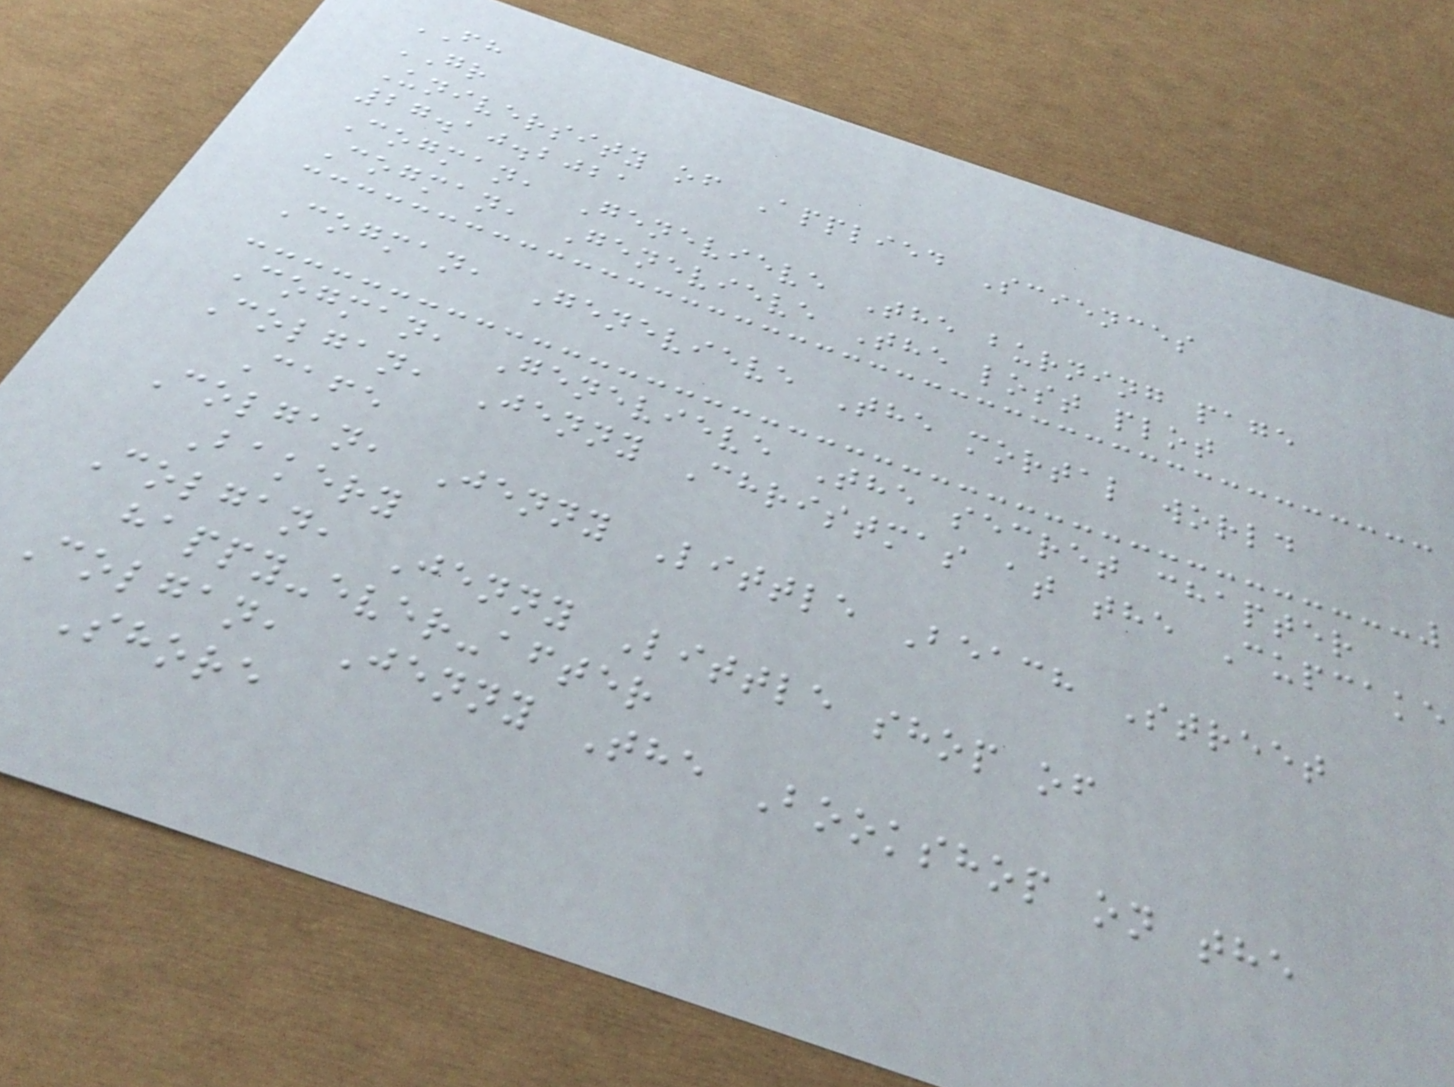FH
GR
University of Applied Sciences
27.10.2021
Cogman, Genevieve The burning page
Cogman, Genevieve The lost plot
Cogman, Genevieve The mortal world
Cogman, Genevieve The secret chapter
Colgan, Jenny Christmas at the Cupcake
Cafe
Colgan, Jenny Little Beach Street
Bakery
Colgan, Jenny Little shop of
happy-ever-after
Colgan, Jenny The Bookshop on the
Shore
